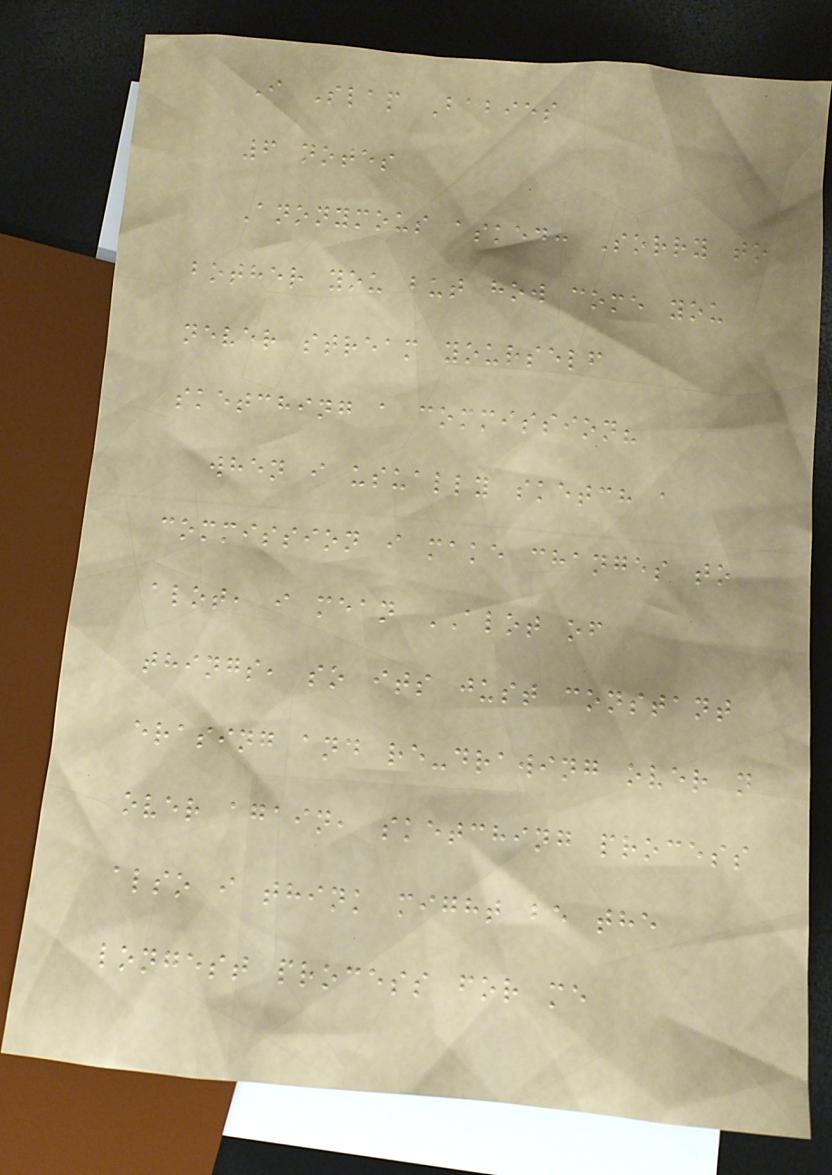I Slap Babies
6 notes
Anonymous asked: Sorry to
bother you but how come you
never stream yourself
sketching a commission?
when i usually sketch a
commission i make changes to
alot, i mean ALOT of
things, so its just constant
erasing and re-drawing over n
over again, sketching process
also i think might be the
longest process for me
